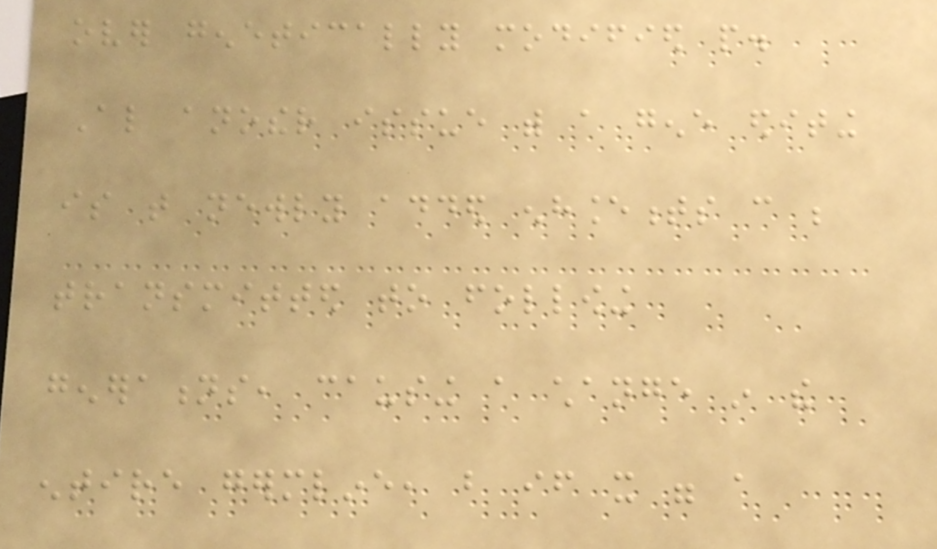over genetically modified people.
Also another issue with a gene editing
is that newly added enhancements can be
transmitted to following
generations, causing a change in the
entire germline, but if it were a
